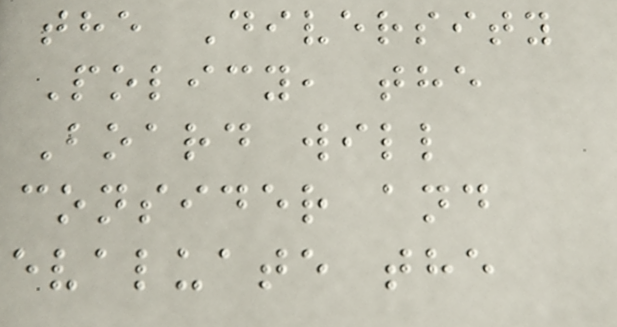the Diversity
Policy, the
Board will
consider and
evaluate the
